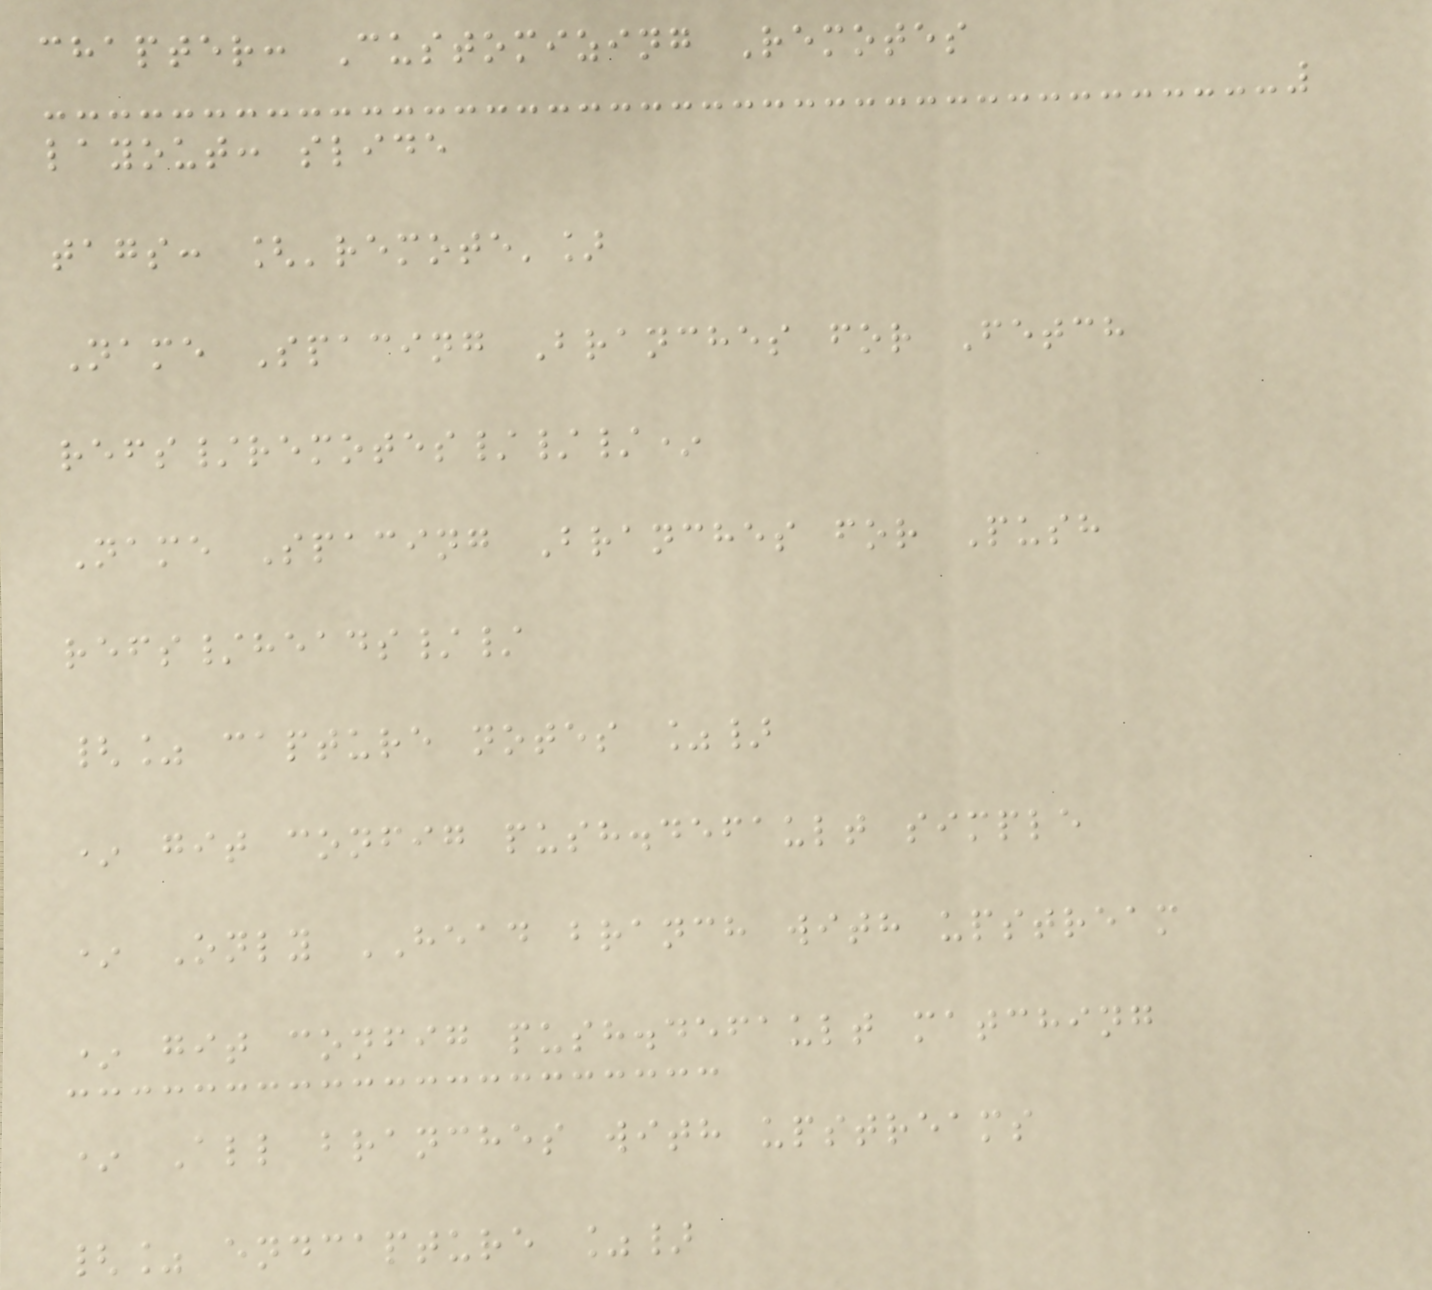chapter: Customizing Remotes
layout: slide
tags: ['remote']
Name Spacing Branches for Fetch
refs/remotes///*
Name Spacing Branches for Push
refs/heads//
{% capture notes %}
* git config push.default simple
* Only HEAD branch with upstream
* git config push.default matching
* All branches with upstreams
{% endcapture %}
